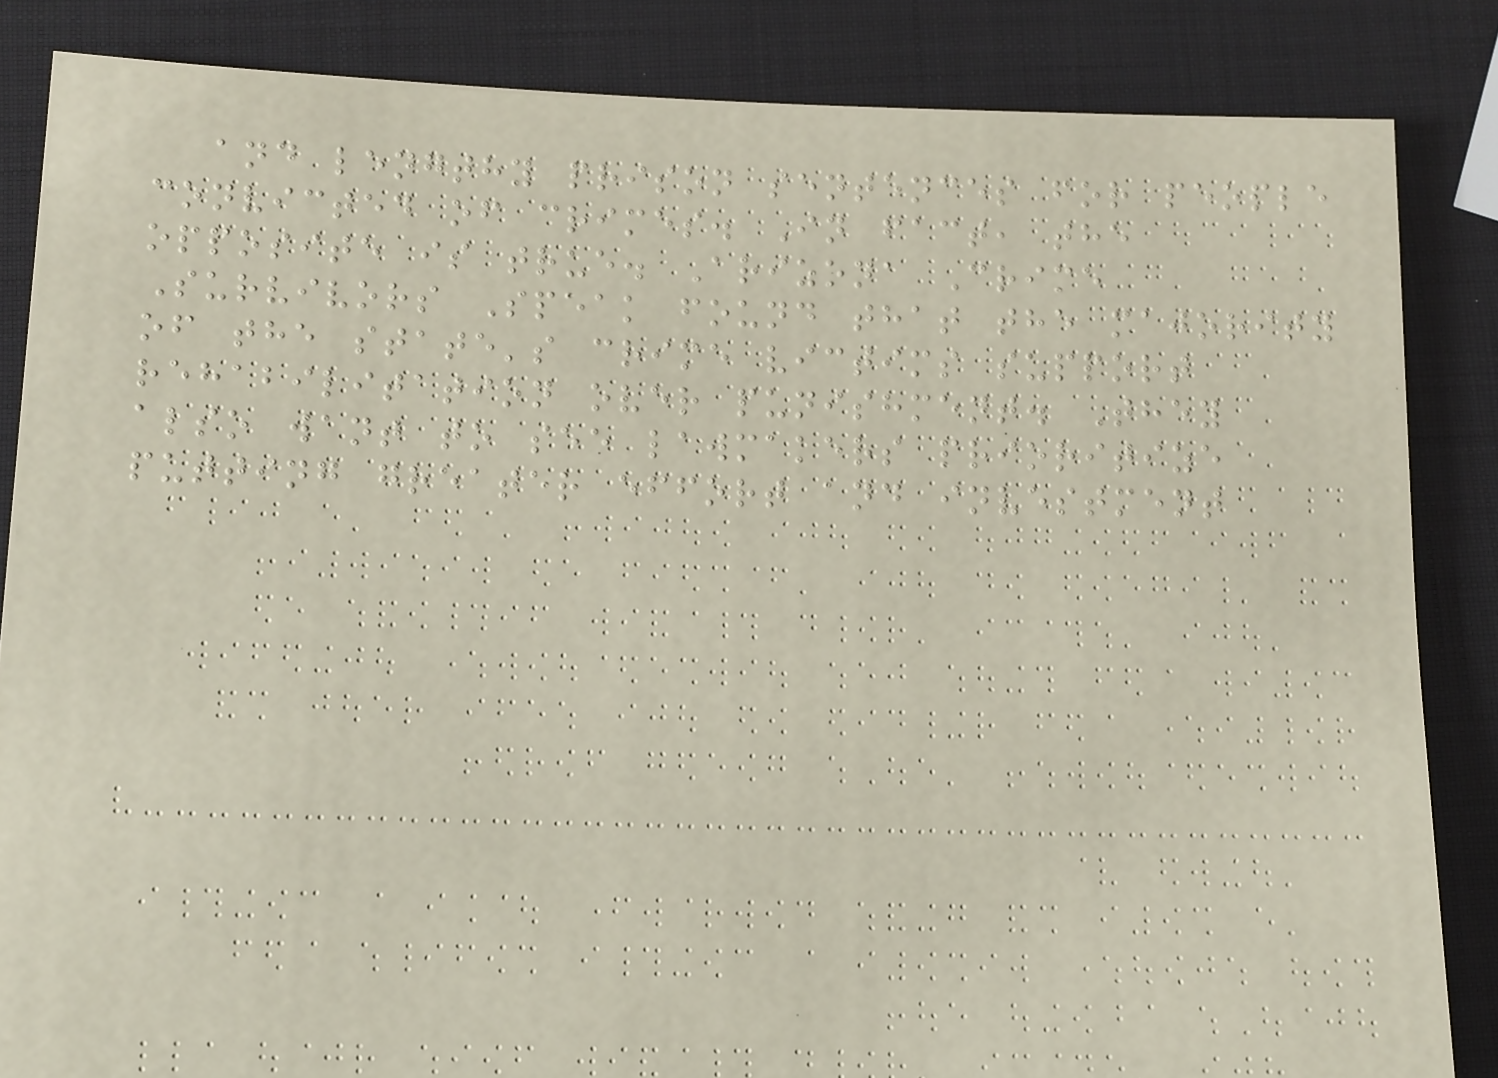and lengthy prison sentences for people
convicted of crimes. In fact, the
opposite is true. Arizona Crime
Survivors Speak found that the majority
of the state's crime victims support
rehabilitation over punishment. They
also want to see lawmakers prioritize
putting greater effort and investment
